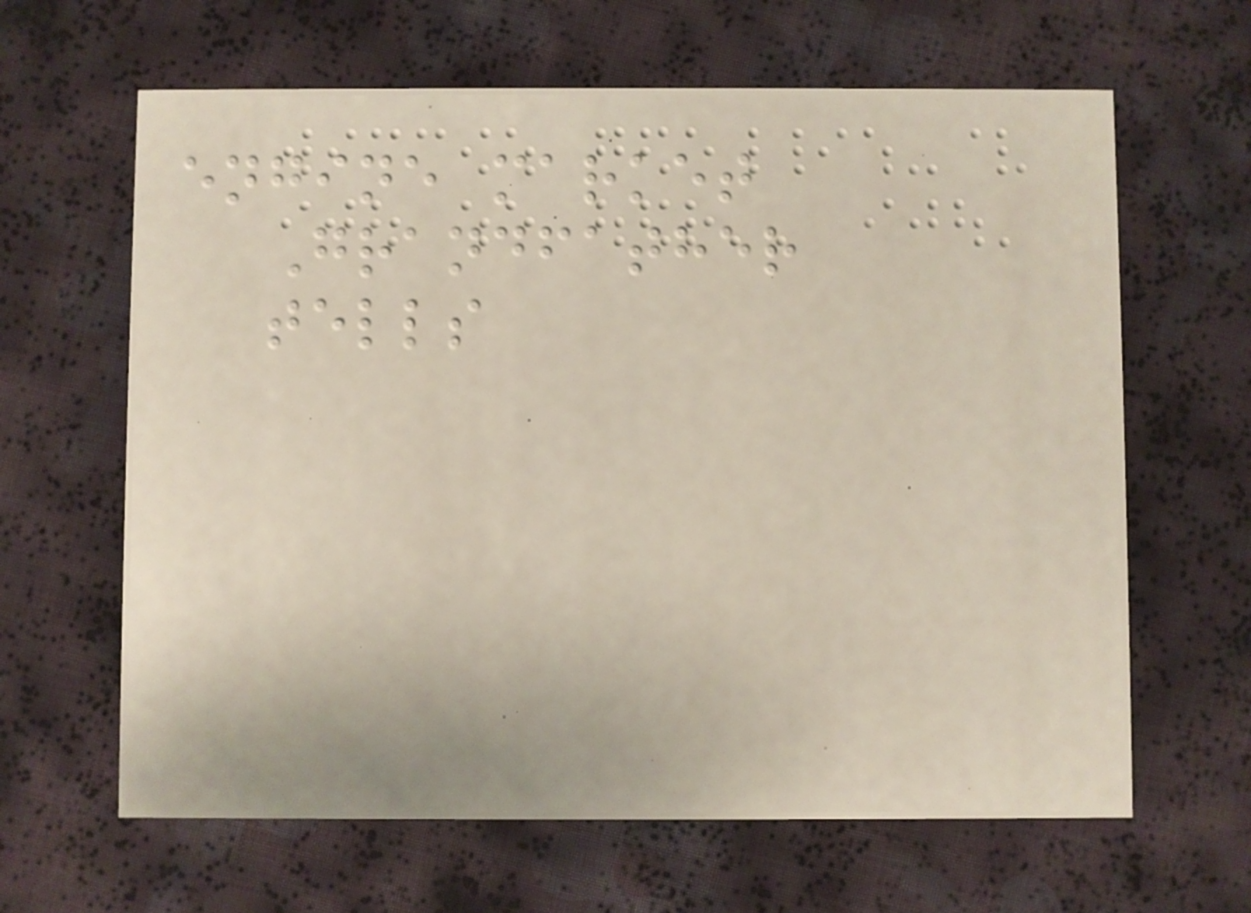engine market
Grandfather
tells
